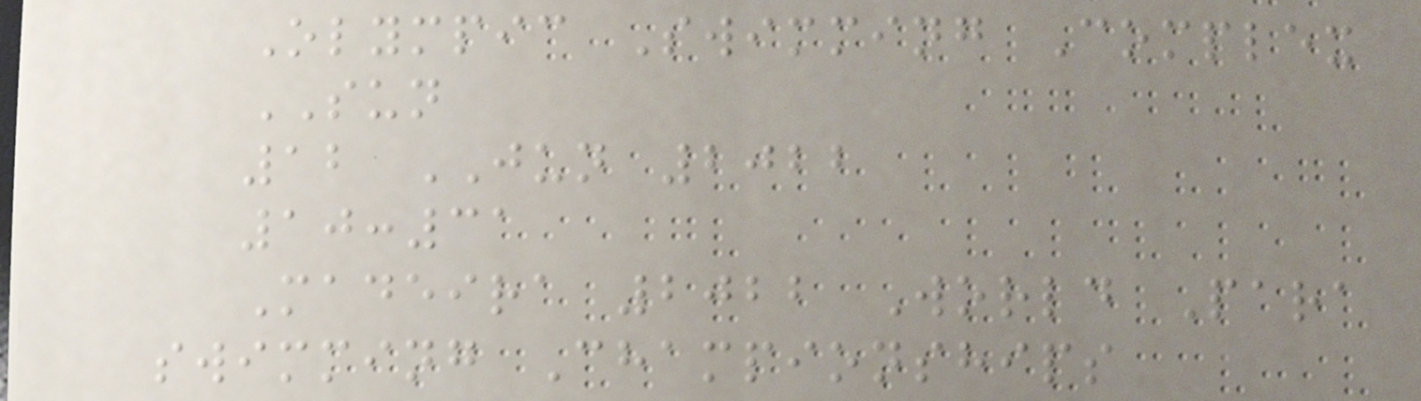Olympic Swimming Complex
SUN
12 JUN 2022
10:31
Madeira 2022 World Para
swimming Championships
